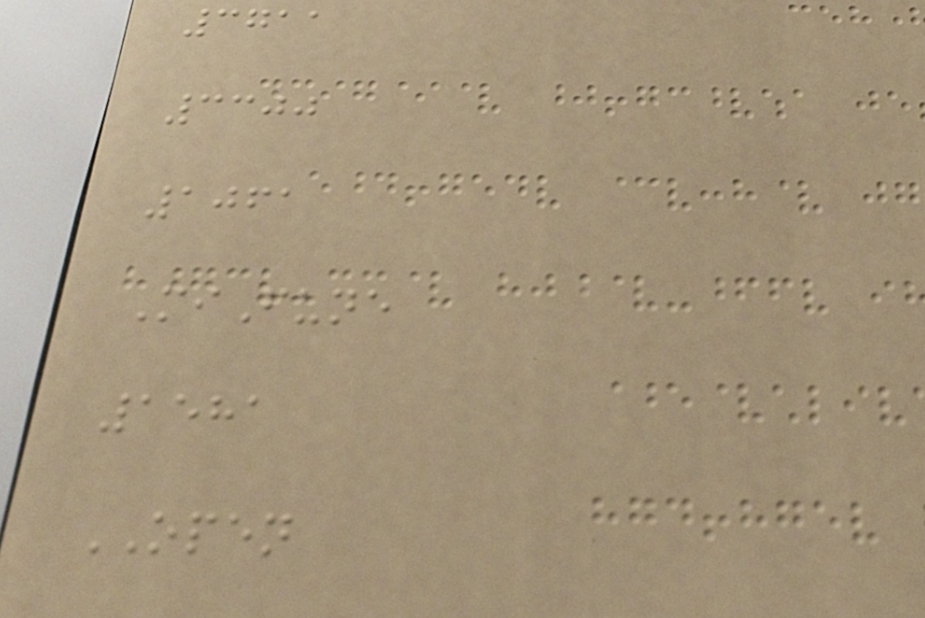3711
3300
1061
MiFune
1581
OPEN
